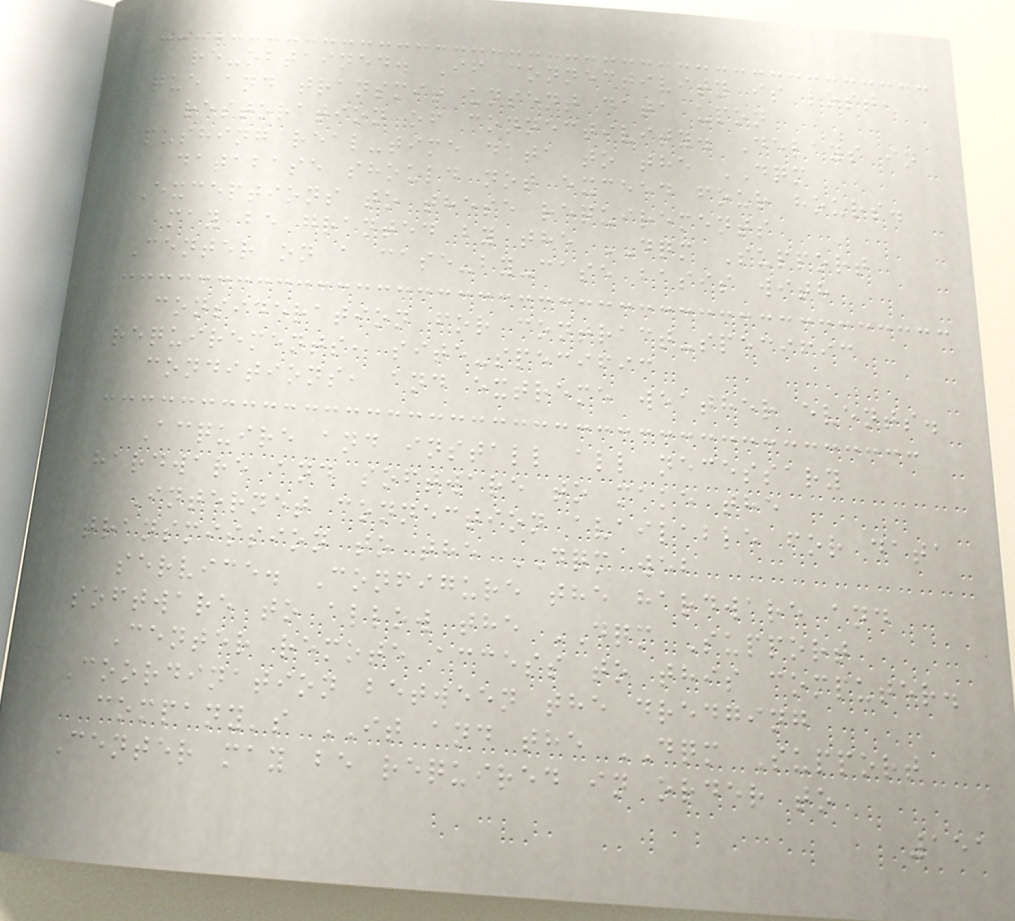re-obtained. If connectivity is lost,
que and transmit unsent data upon
restoration of connectivity. Delays in
pushing real-time data to the DQM
database should not exceed four hours.
Exceptions to these requirements
may be granted by the DQM Support
Center on a case-by-case basis with
consideration for contract-specific
requirements, site-specific
conditions, and extreme weather events.
Acquire and install all necessary
hardware and software to make the
Internet connection available for data
transmission to the DQM web
service. Configure the hardware and
software to allow the DQM Support
Center remote access to this computer.
Coordination between the dredging
company's IT and the DQM Support
Center may be required in order to
151
